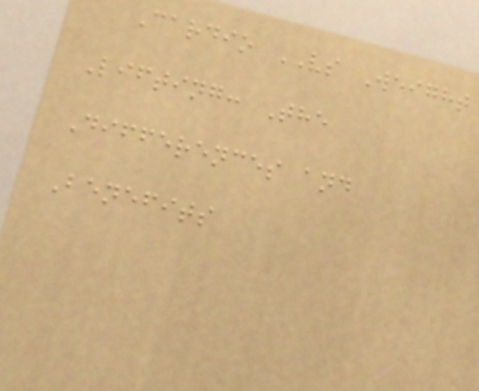Cardio VS Weight
Lifting: The
Differences and
Benefits
